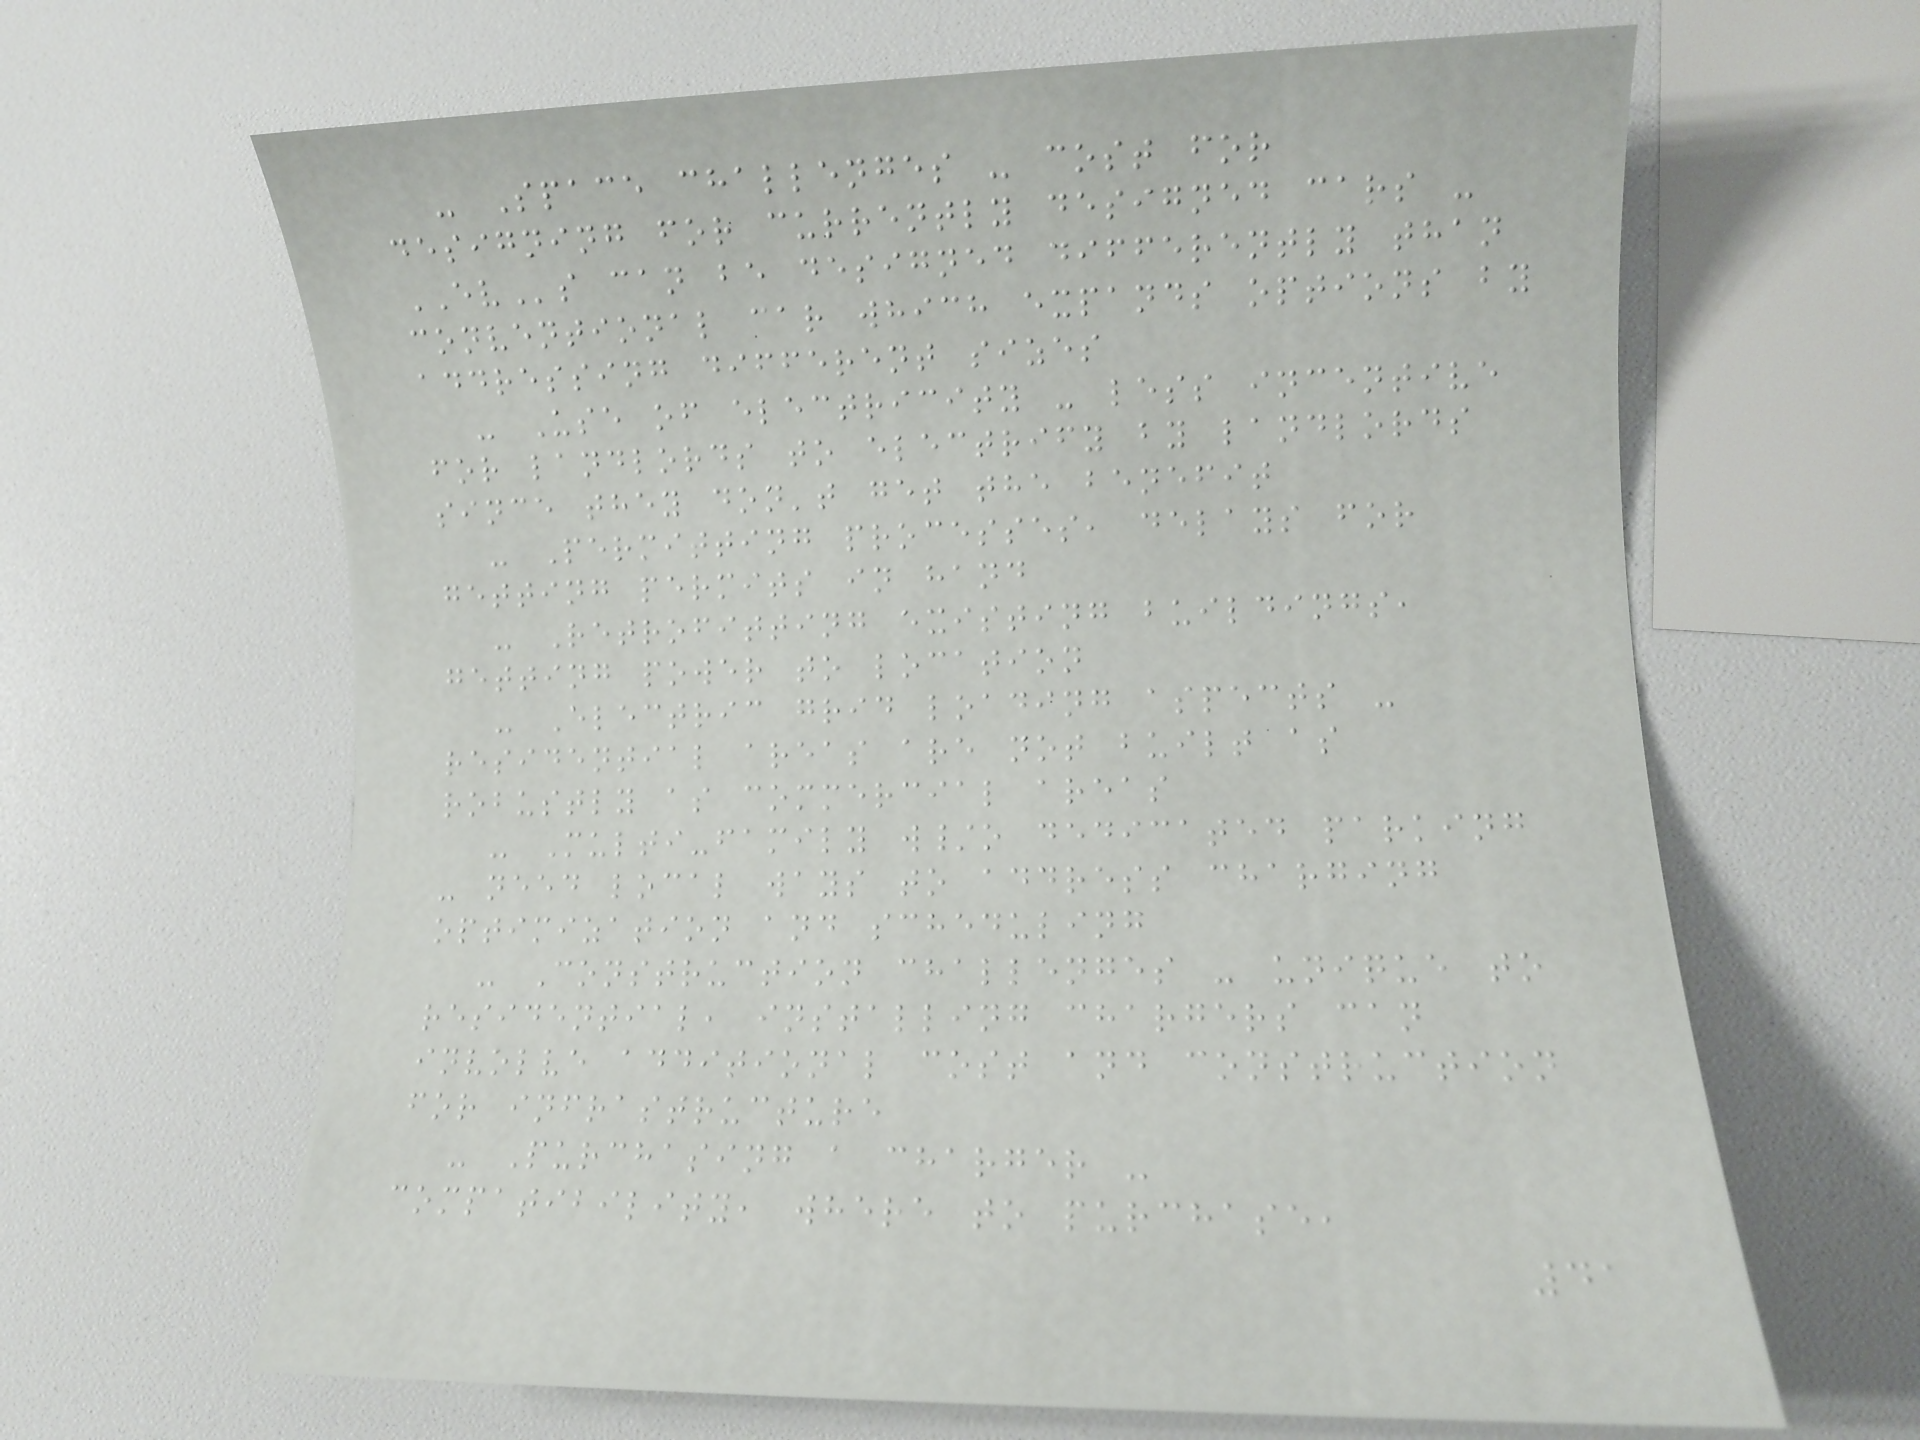- Space challenges - cost for
designing for currently designed cars -
EVs can be designed differently than
conventional car which expands options by
addressing different sizes
- Use of electricity - less incentive
for landlords to electrify by landlords
since they don't get the benefit
- Permitting processes, delays for
getting permits in hand
- Retrofitting existing buildings,
getting power to location
- Electric grid loading aspects -
residential areas are not built as
robustly as commercial areas
- Multi-family w/o dedicated parking
- need local ways to address charging
optimization and scheduling
- Construction challenges - unique to
residential, installing chargers can
involve additional cost and construction
for infrastructure
- Purchasing a charger -
compatibility, where to purchase,
41
